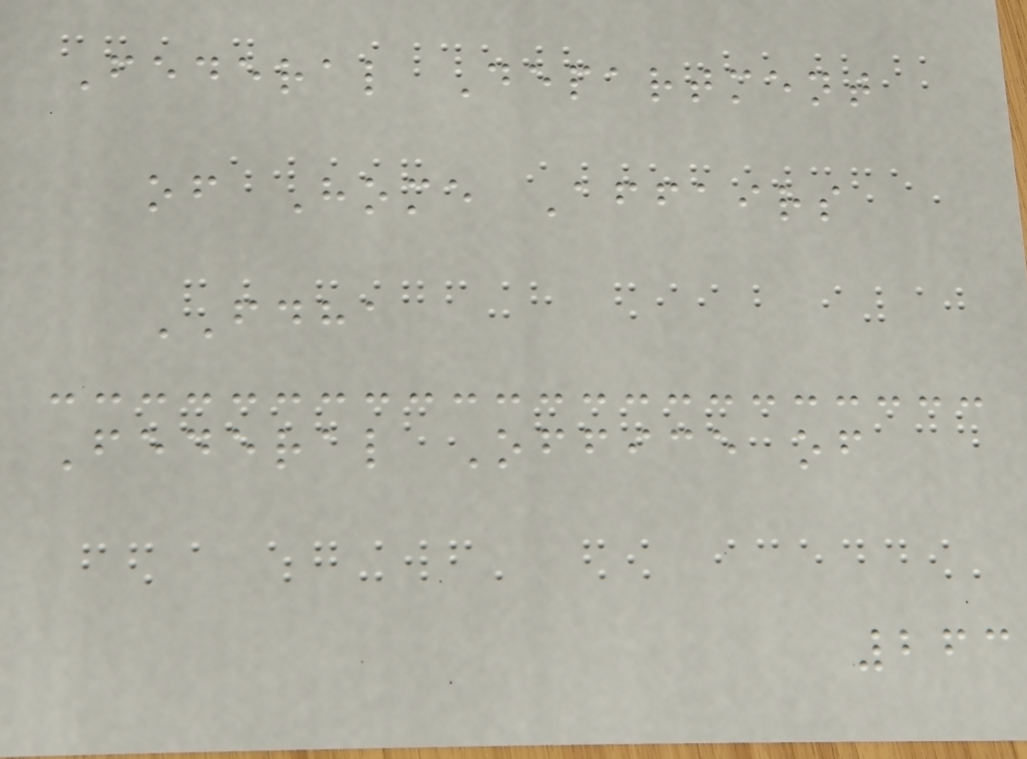Federal Department
of Home Affairs
FDHA
Federal Office of
263
